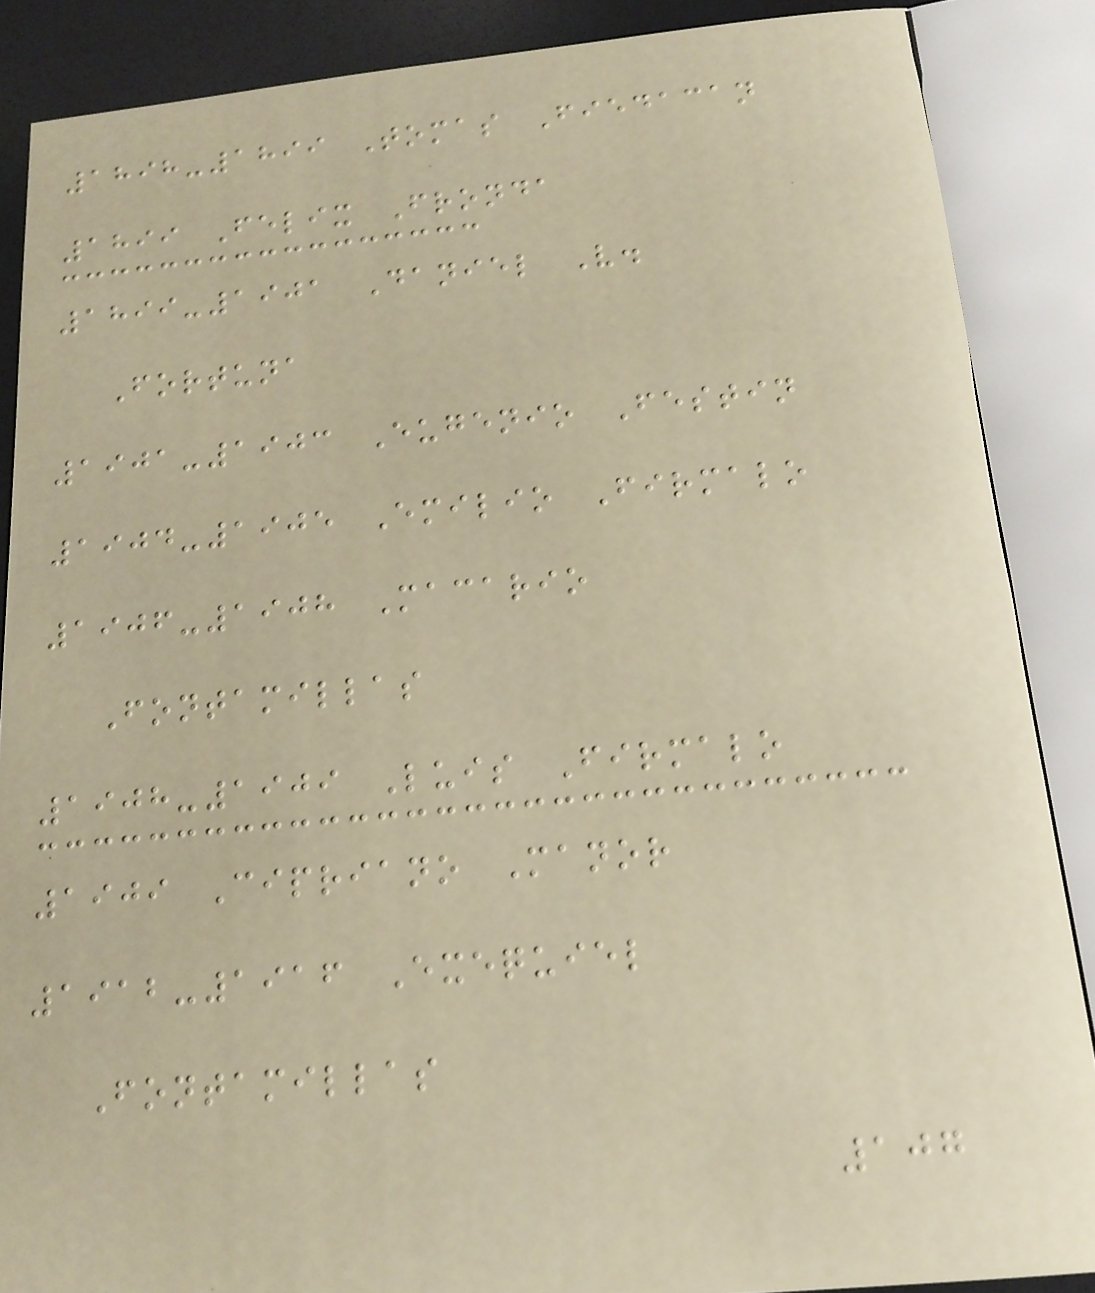1898-1899 Tomas Fiedacan
1899 Felix Fronda
1899-1901 Daniel V.
Fortuna
1901-1903 Eugenio Festin
1904-1905 Emilio Firmalo
1906-1908 Macario
Fontamillas
1908-1909 Luis Firmalo
1909 Cipriano Manor
1912-1916 Exequiel
Fontamillas
107
